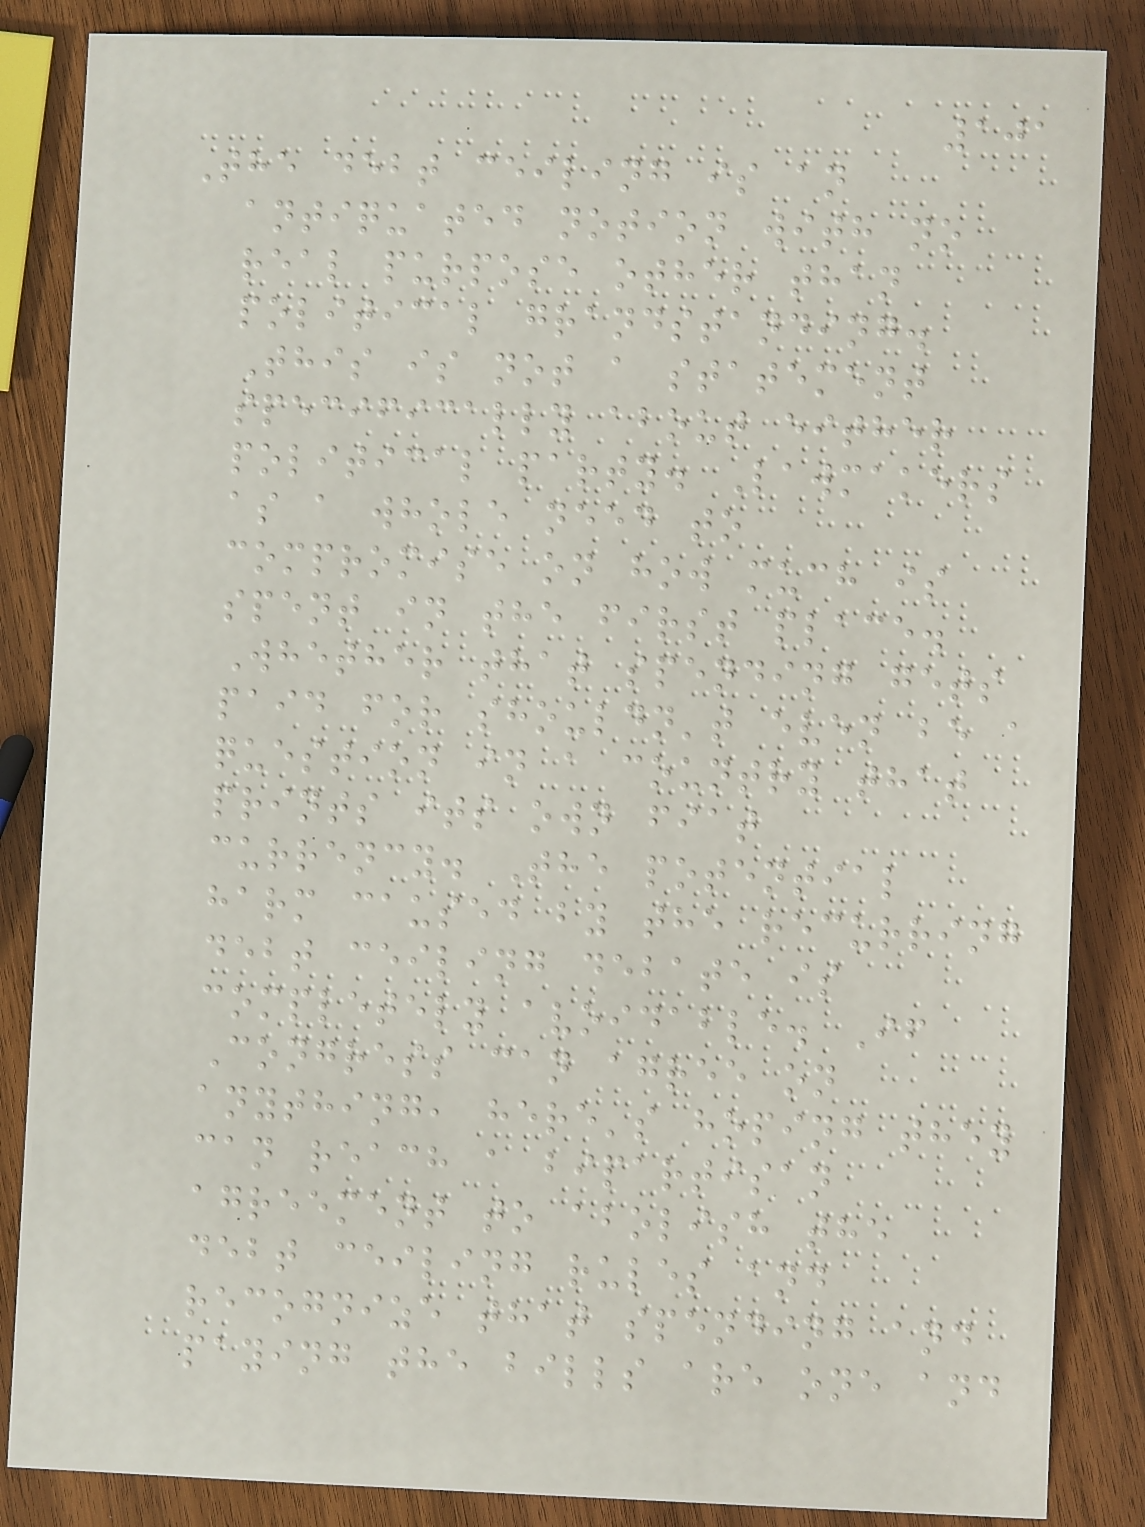101
The debt ceiling is an
antiquated notion with no
real purpose other than
political grandstanding.
This is not a statement
specifically about either
political party. Lawmakers
as a whole need to
compromise on how much is
spent in the first place.
Whether that spending gets
paid for shouldn't even be a
question in a country that
prints its own fiat
currency. The potential
harm caused by the recurring
debt ceiling debate is
completely avoidable. If
Congress can agree on
anything, here's hoping they
can reach a bipartisan
agreement to abolish the
debt ceiling rules and
recognize that spending and
paying the bills are one and
